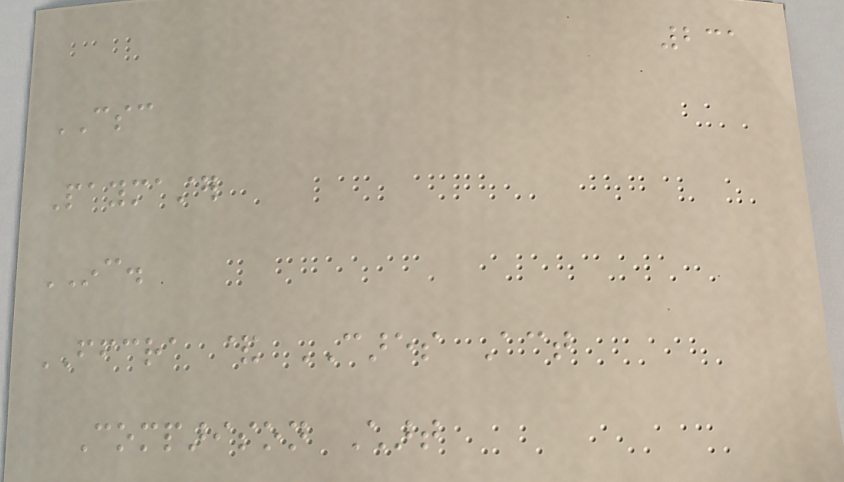231
CSC
Paymaster
INC.
FFCRA & CARES Act
Comparison Chart
